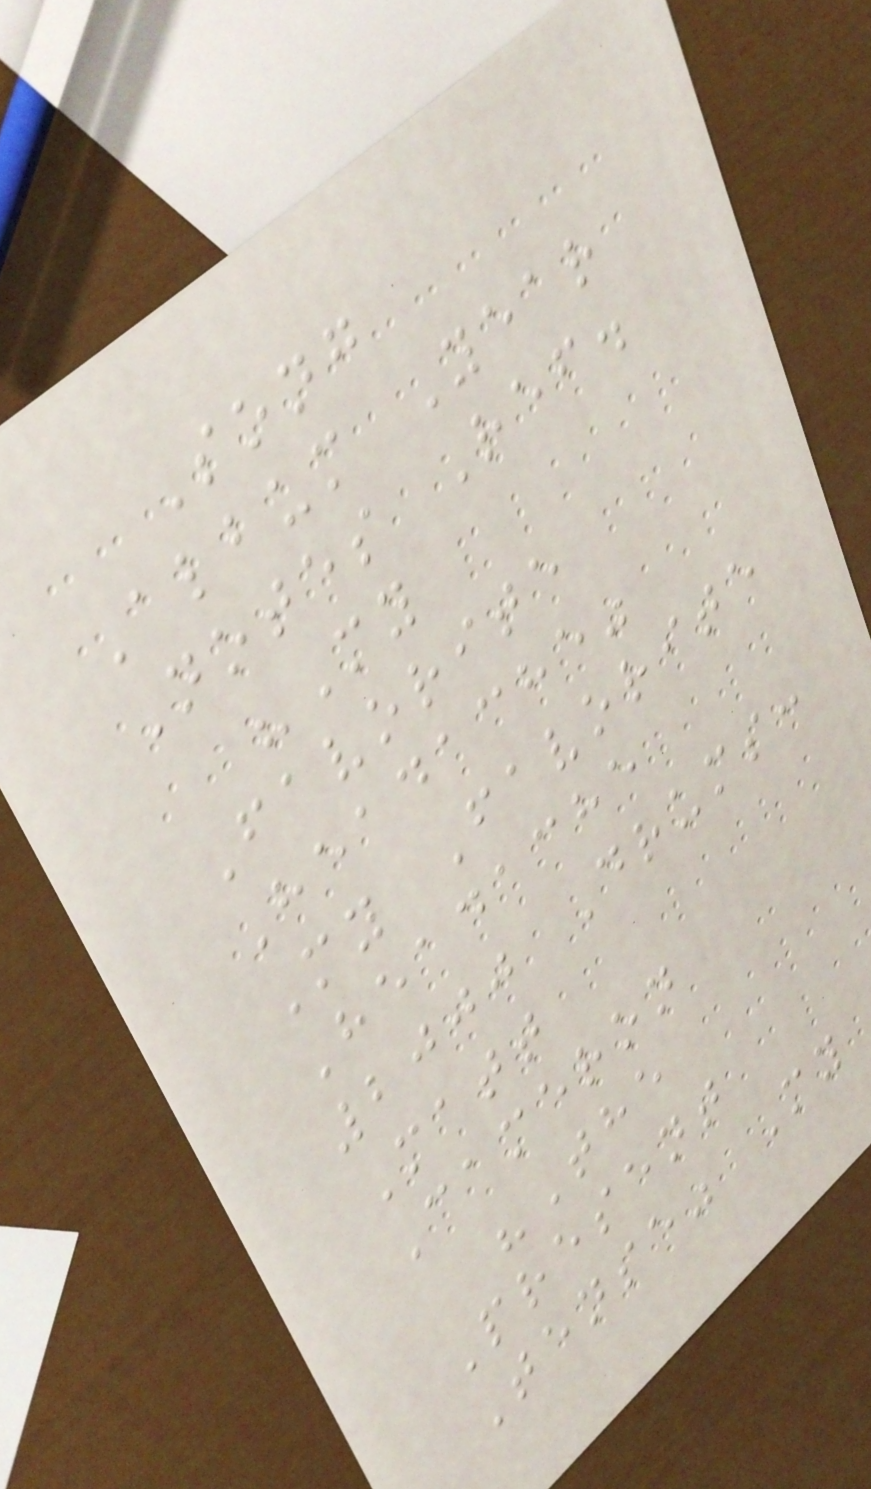Song
Album Year
Notes Ref.
"My
Favorite
Headache"
My Favorite
Headache
2000 Drums:
Matt
Cameron
"The
Present
Tense" My
